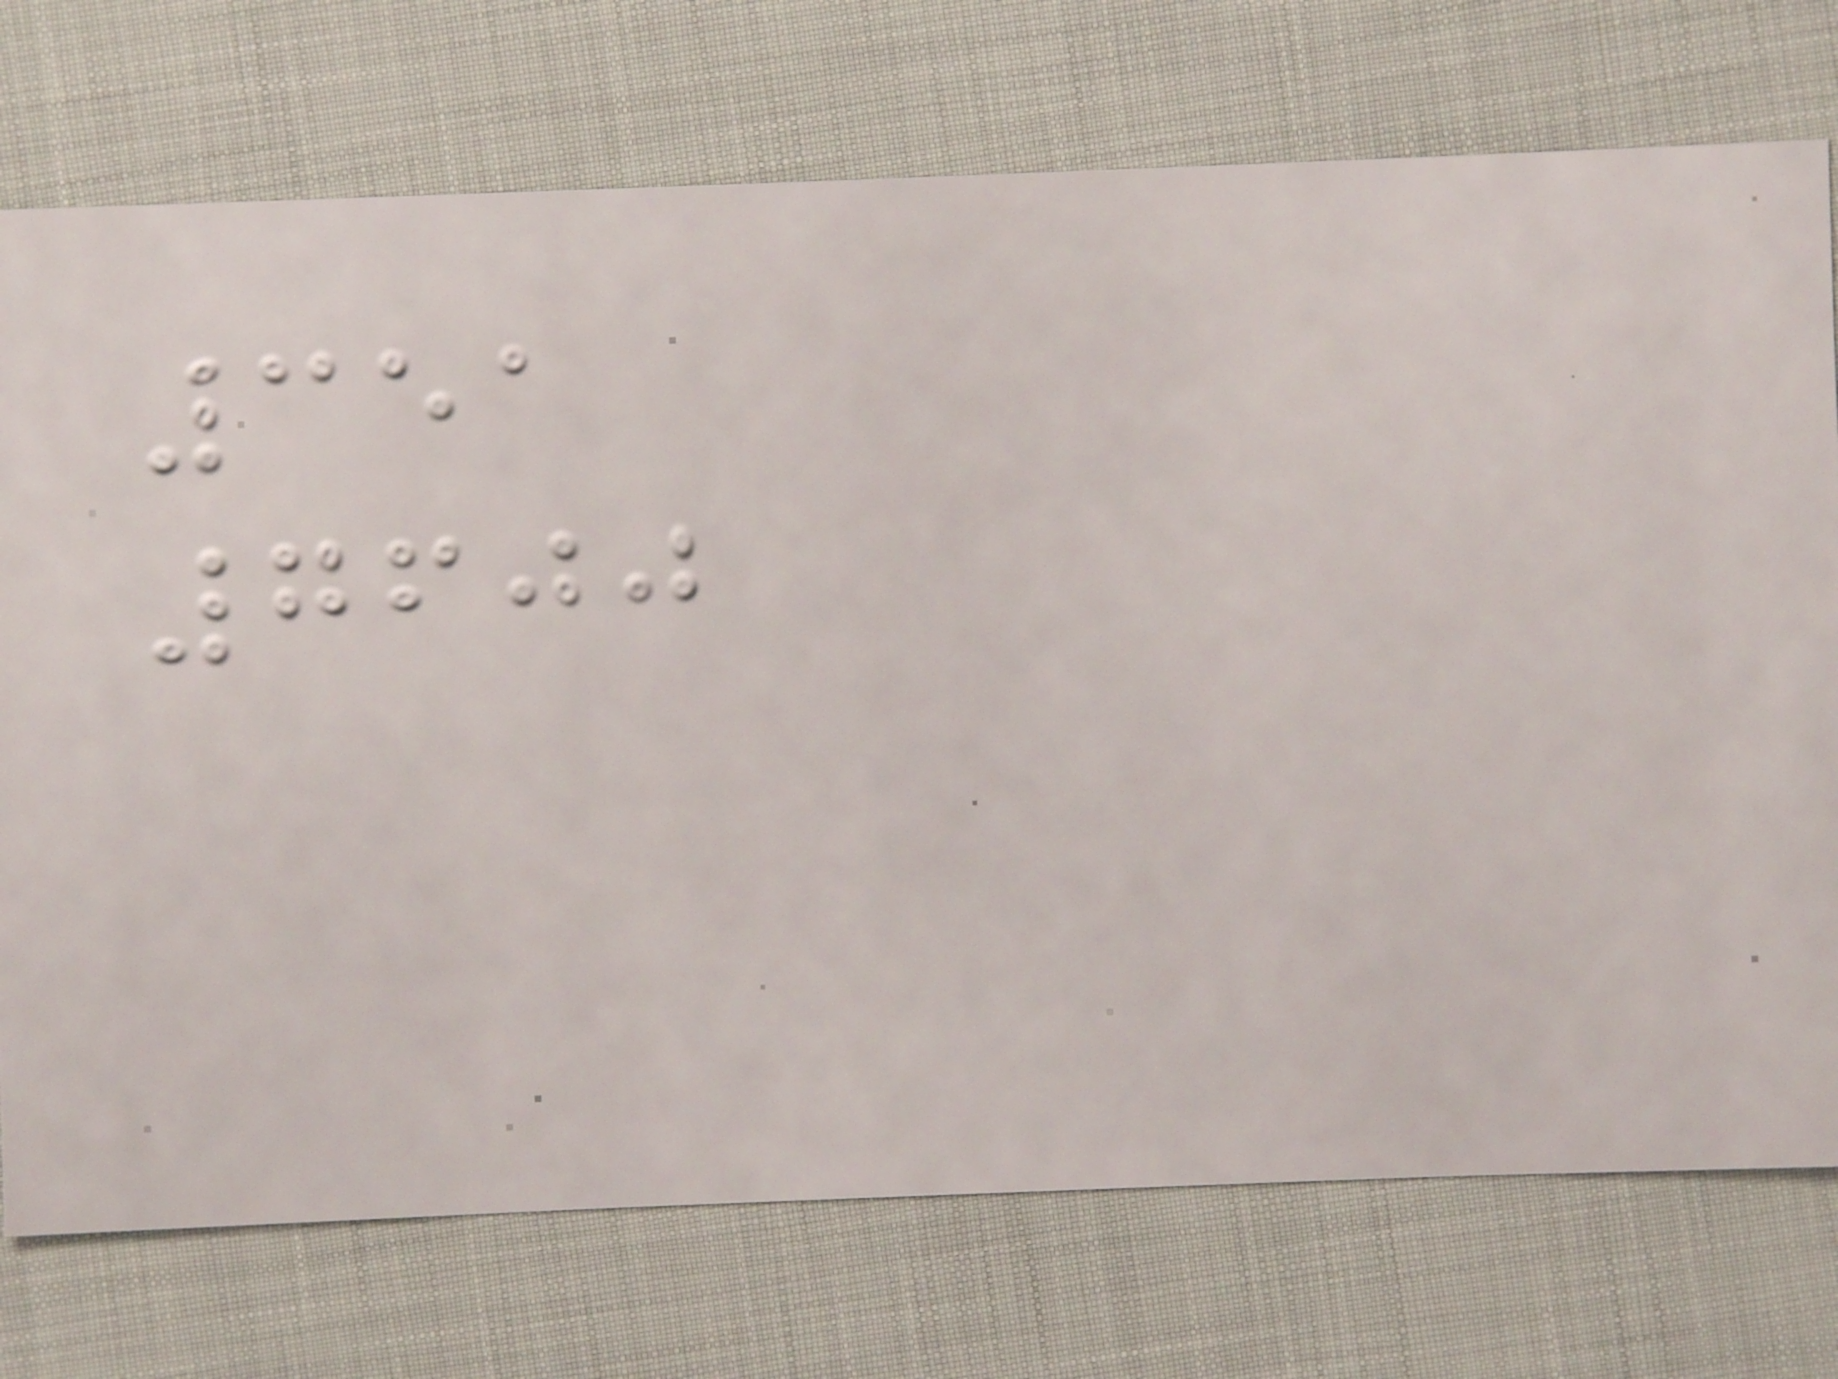351
7600
